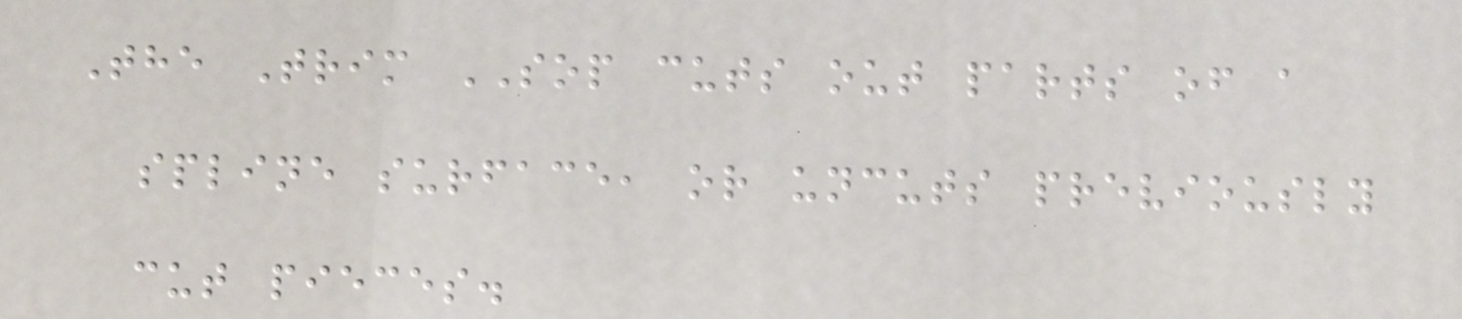The Trim SOP cuts out parts of a
spline surface, or uncuts previously
cut pieces.
